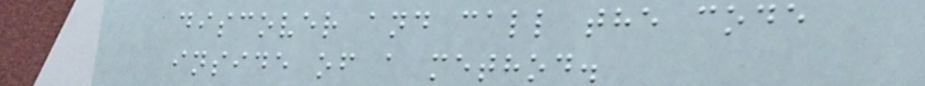discover and call the code
inside of a method.
